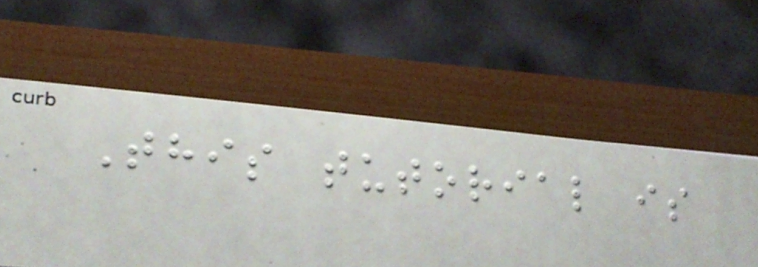This tutorial is
